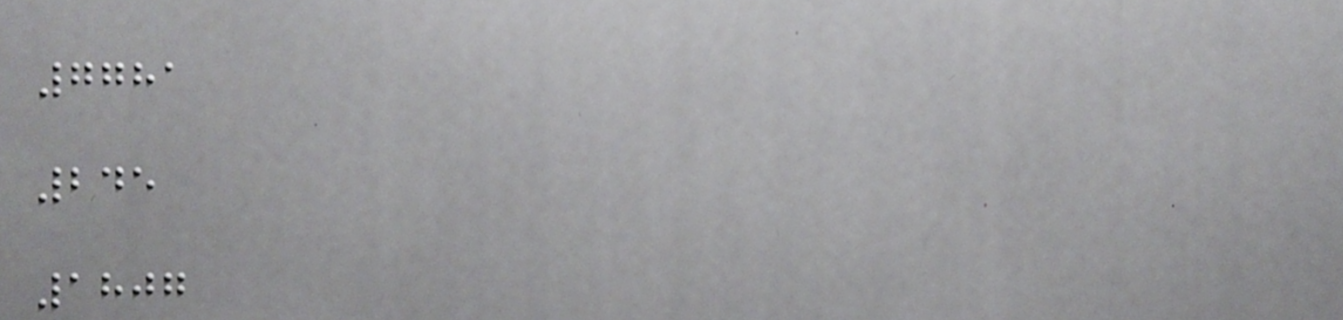7781
245
1807
